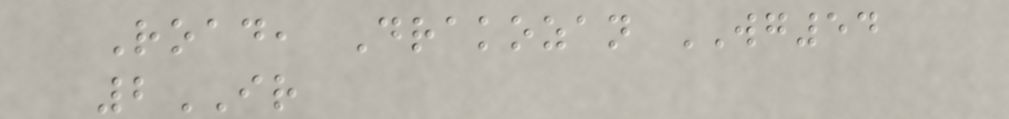Road, Drakozan WG54
2IR
